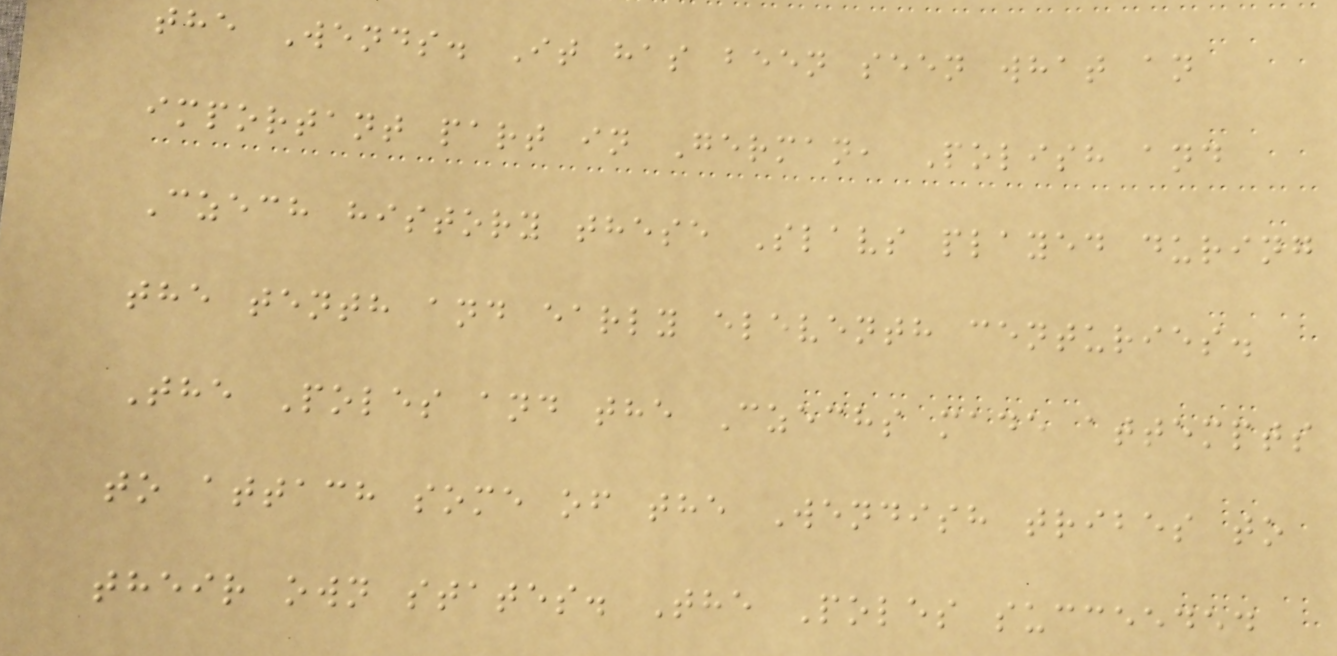the Wends. It has been seen what an
important part in German, Polish and
Czech history these Slavs played during
the tenth and early eleventh centuries.
The Poles and the Czechs made attempts
to attach some of the Wendish tribes to
their own states. The Poles succeeded
